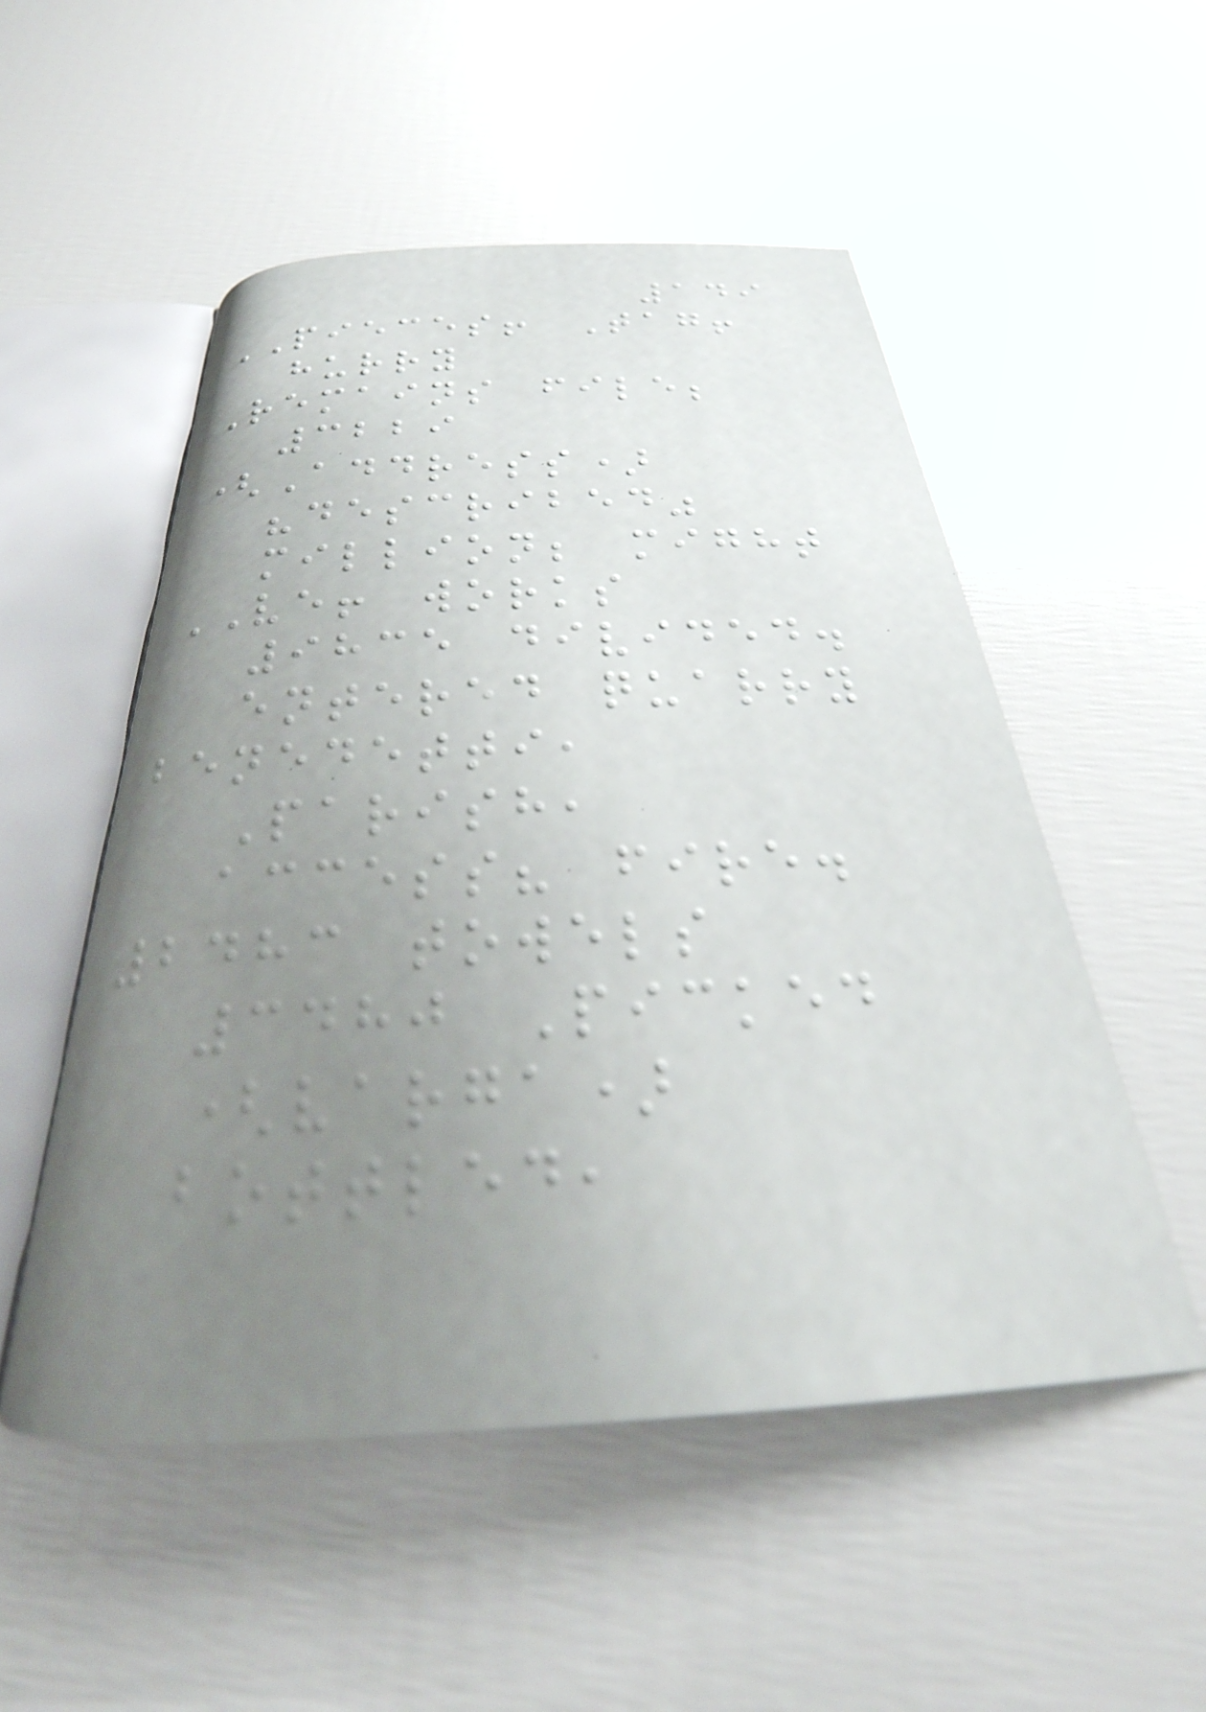149
PIECES! Tag!
hurry
Remains file;
3229
(Address)
"described"
million; might
VE! works
9835 divided.
entered quarry
benedetti,
Parish,
access? fire.
2483 towels
3480 Picked
(varga)
bottled,
